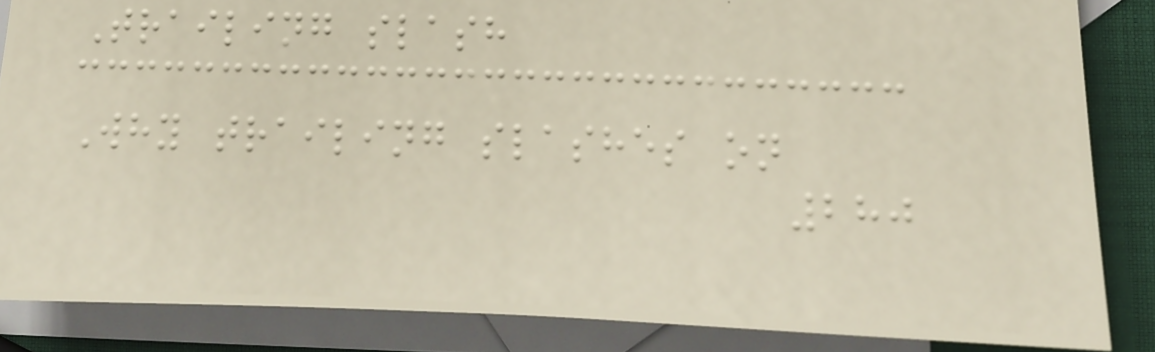Trailing slash
Why trailing slashes on
280
